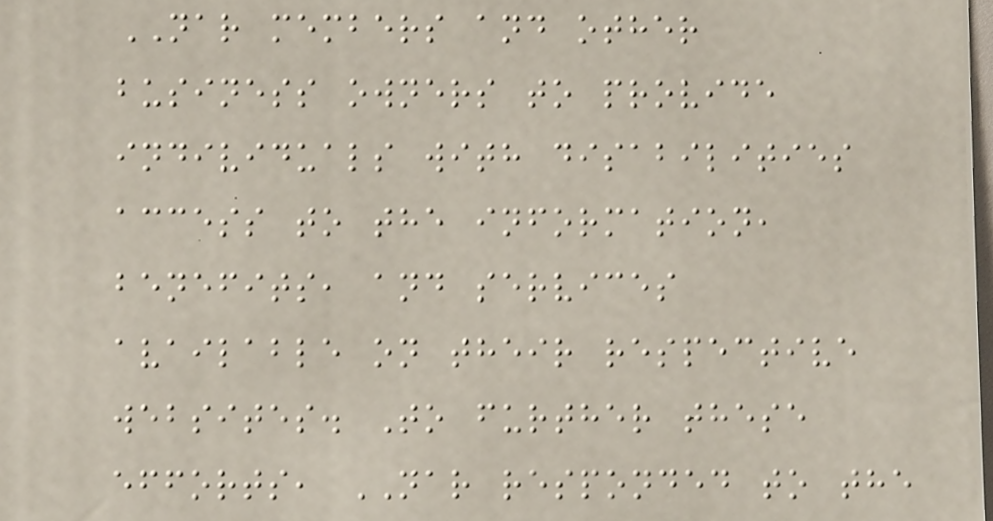NAR members and other
business owners to provide
individuals with disabilities
access to the information,
benefits, and services
available on their respective
websites. To further these
efforts, NAR responded to the
